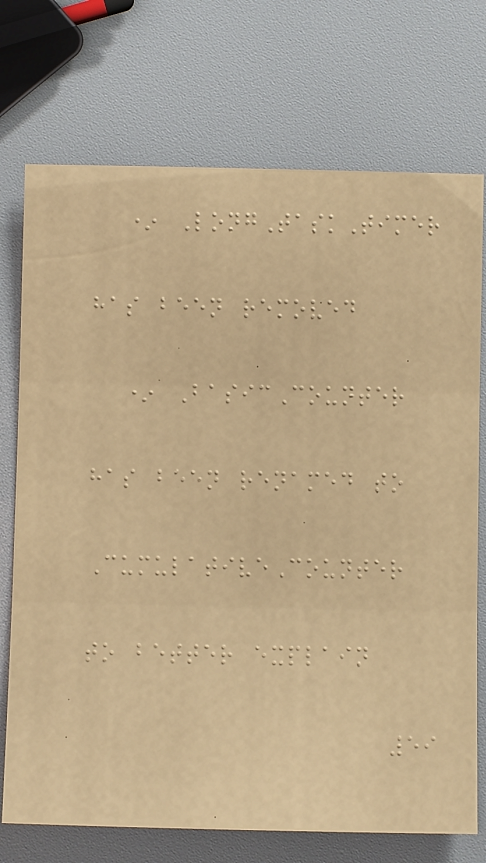* LongTaskTimer
has been removed
* BasicCounter
has been renamed to
CumulativeCounter
to better explain
59
